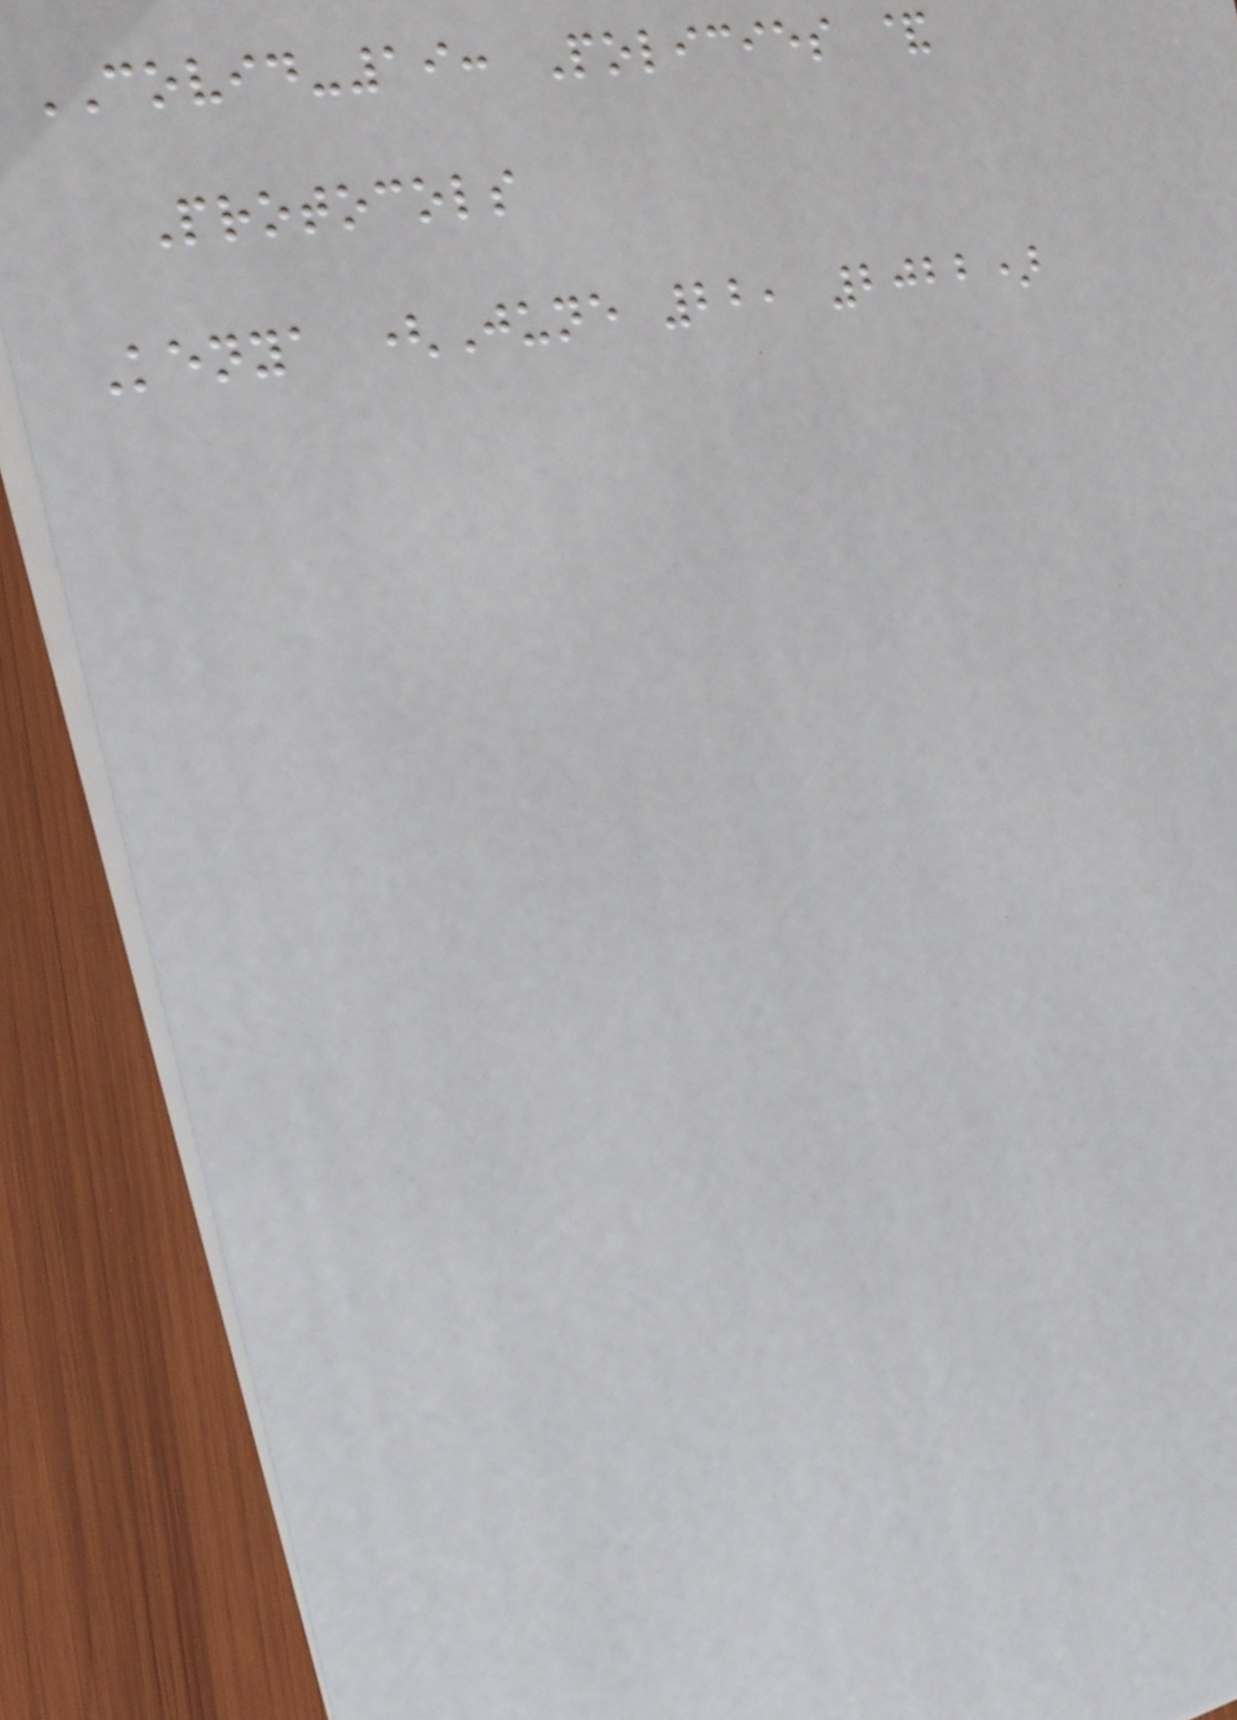COVID-19: Policies &
Protocols
Kenya (June 22, 2022)
